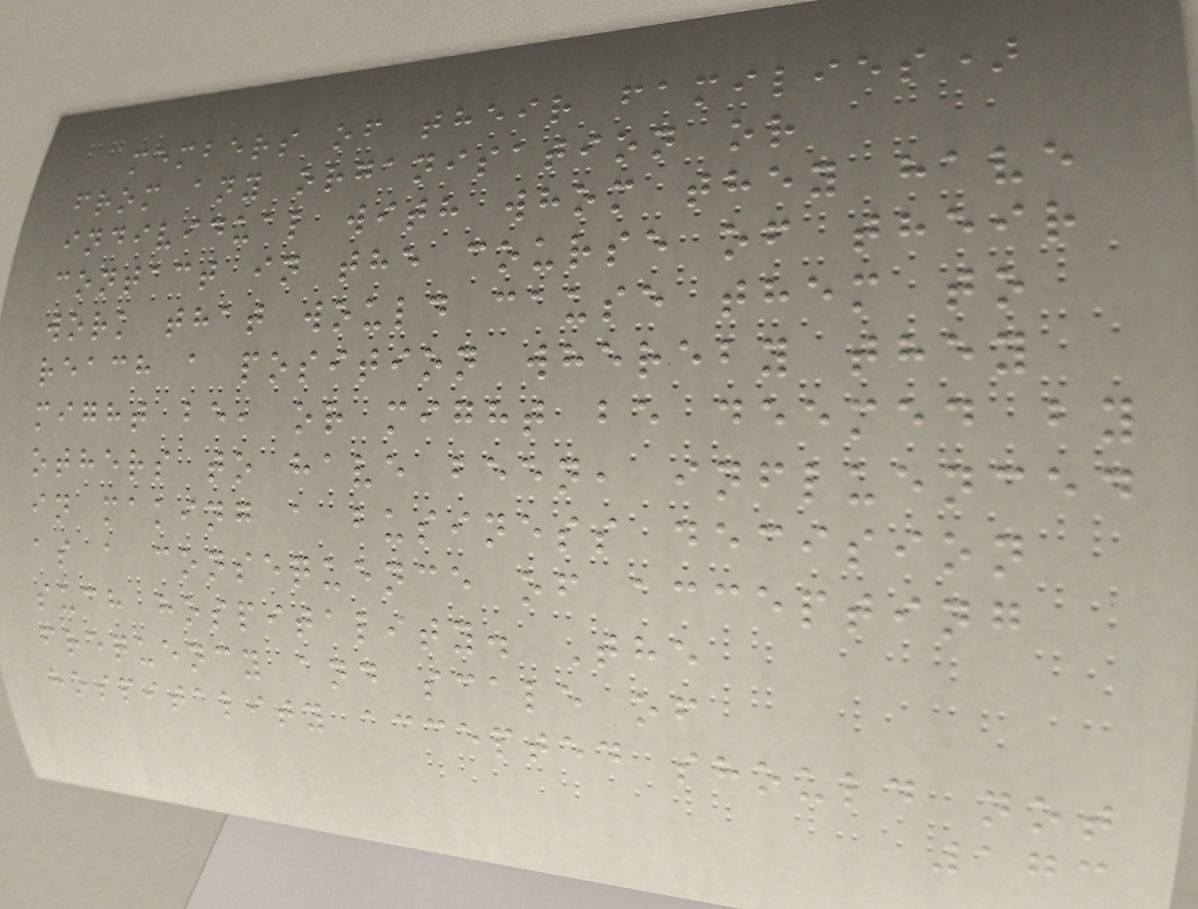members of their families)
from any organisation or
individual with whom they have
contact in the course of their
work that would cause them to
reach a position whereby they
might be, or might be deemed by
others to have been, influenced
in making a business decision
as a consequence of accepting
such hospitality. The
frequency and scale of
hospitality accepted should not
173
